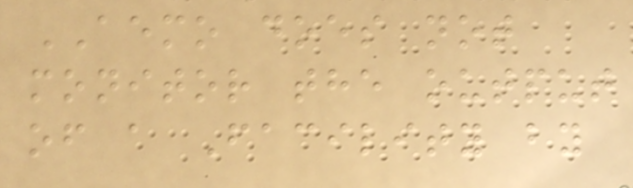AEMO does not
monitor the output
of a Facility by
